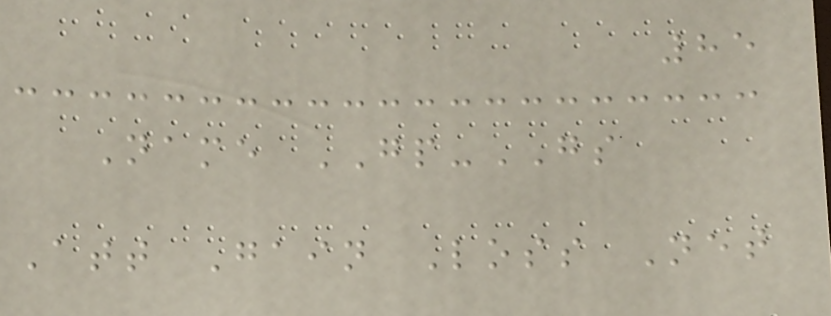85
Name GP-GS
Att Gain Loss Net
